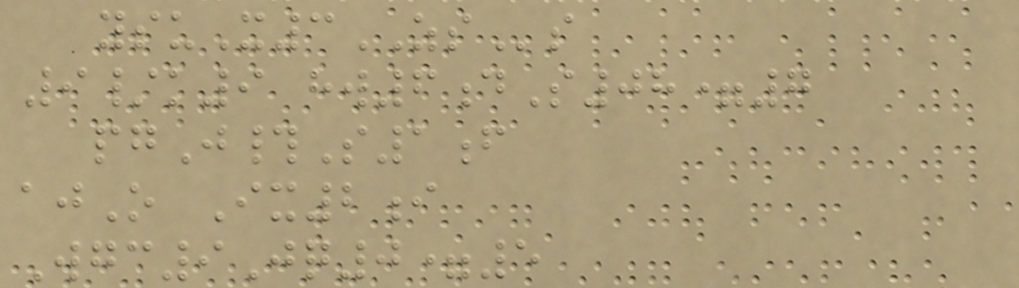ysuX3ZSs
9/k9 hw6dS08=7
pgJ#S1f
ajO Ix2i
Wgc9Jq0=5
